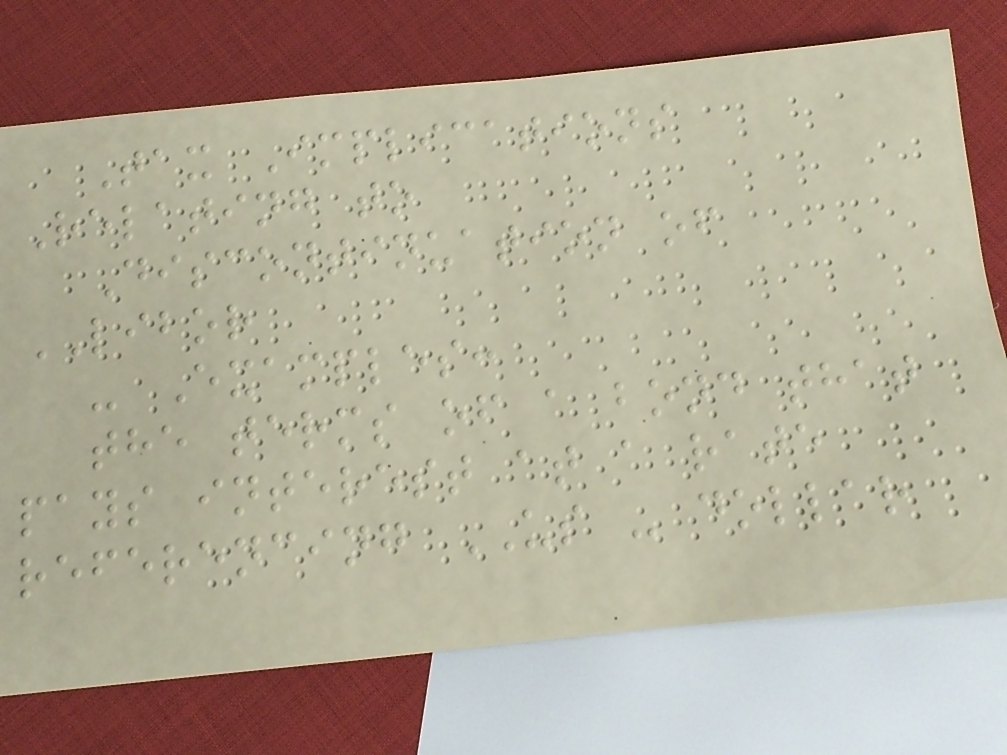Tax Implications
Relating to
Discontinuation of
LIBOR
- Examples:
the terms of a bond that
pays interest at a rate
referencing US - dollar
